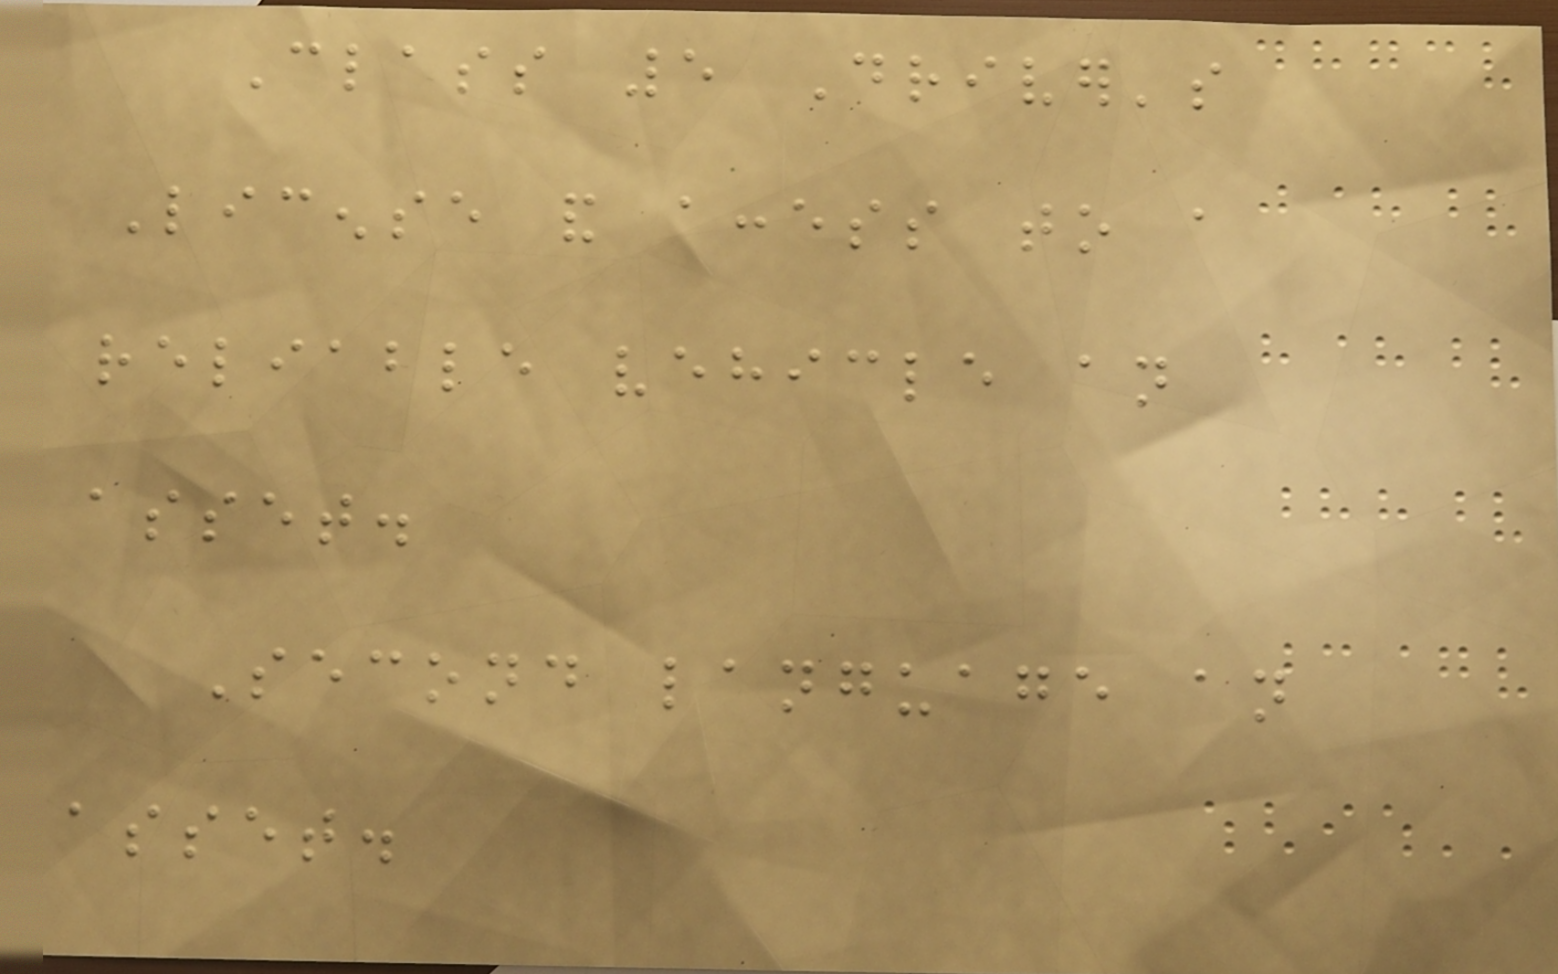Class 5 Driver's
License and access to a
reliable vehicle an
asset.
Second language an
asset.
